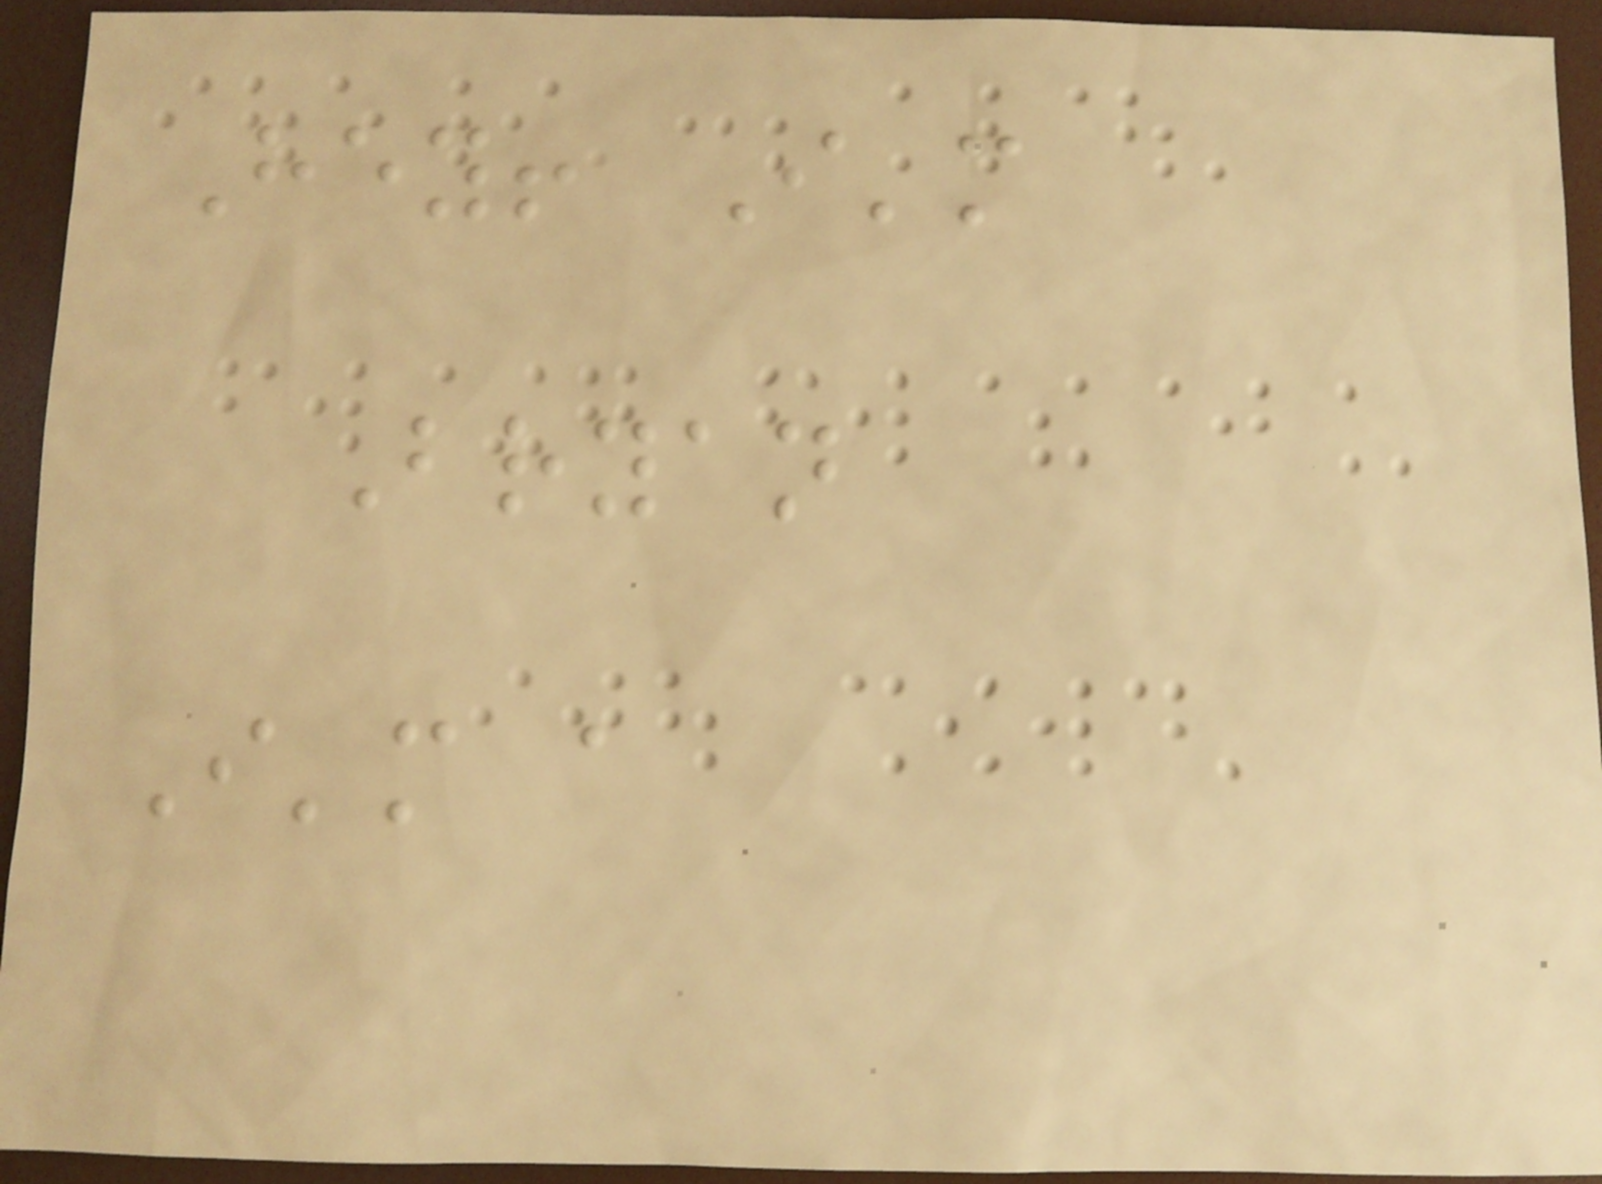Hey! I'm
Bryan
I'm a
